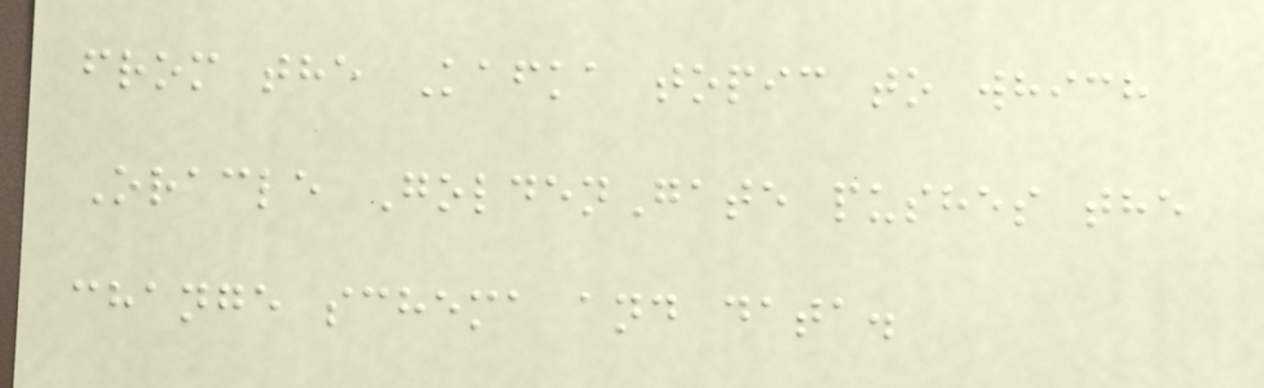from the Kafka topic to which
Oracle GoldenGate pushes the
change schema and data.
